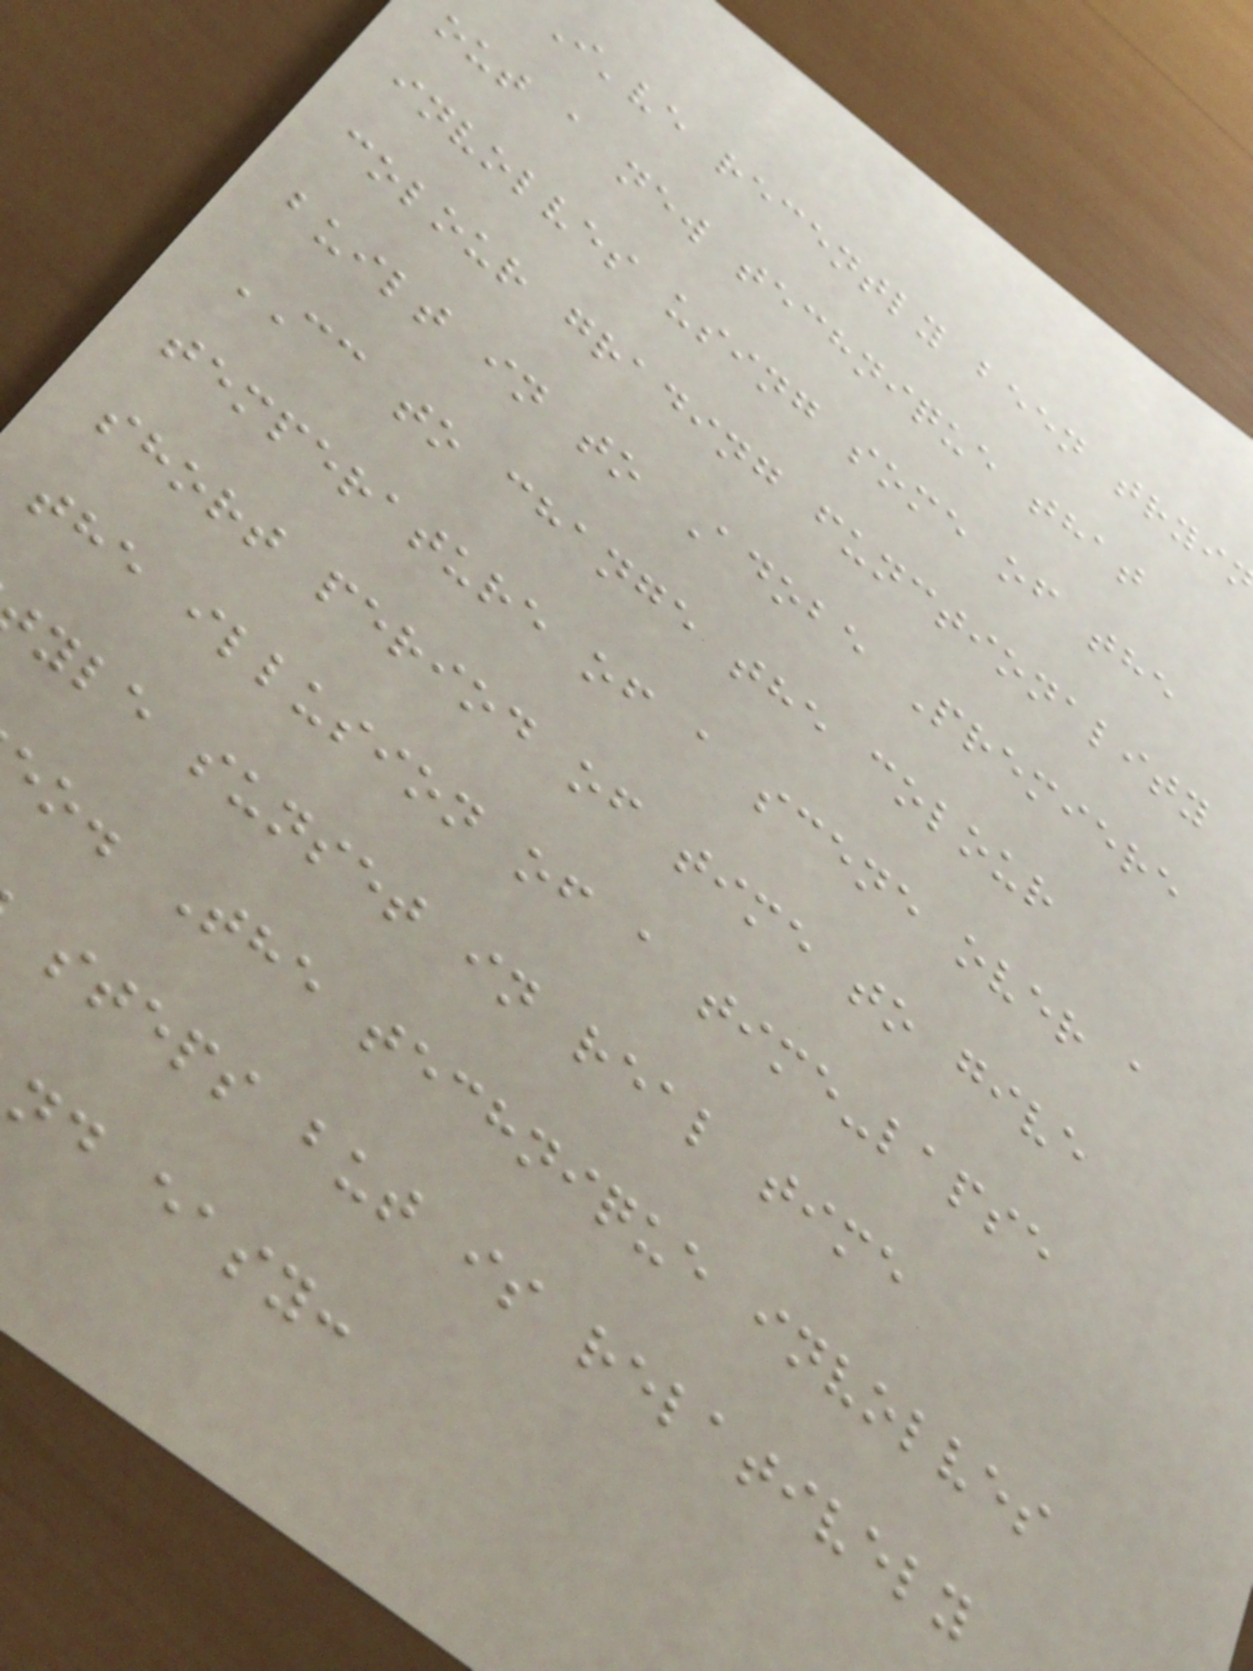I've recently been tryi
out a new technique that
involves using some of the
colour grading functionality
built in to Adobe Premiere
CC to change the colour
temperature of a scene over a
short period of time to give
the illusion of a time-lapse
yle sunset in real time
o. The technique involves
steps but is relatively
nd easy:
